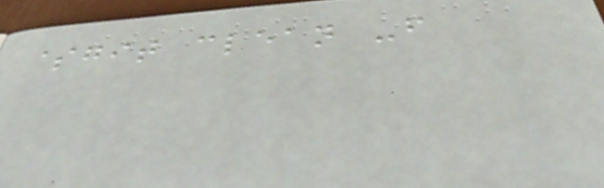$git clean -f
